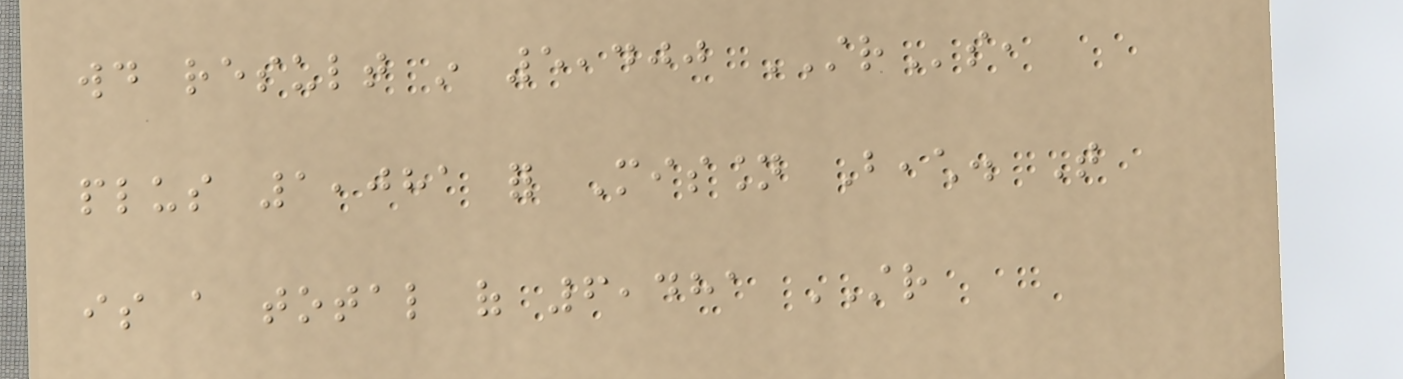would result in 5,400 STRs,
plus 1,081 for Mission Beach. That
is a total of 6,481 STR
